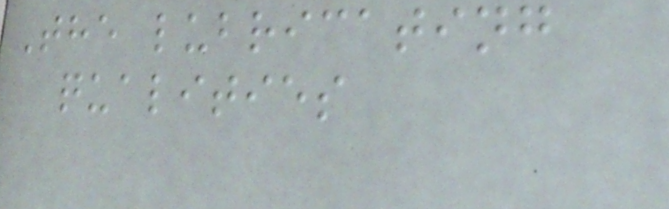The lubricating
qualities
